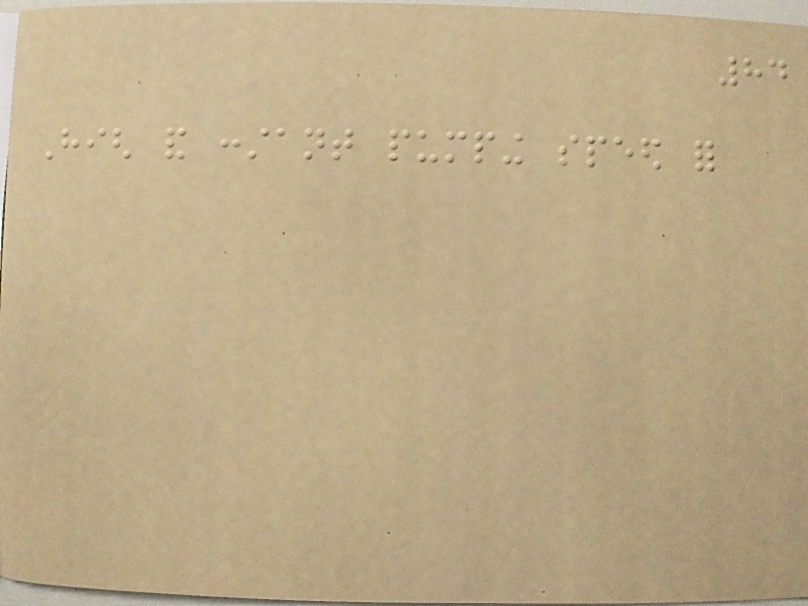84
High and constant pumping speed for
